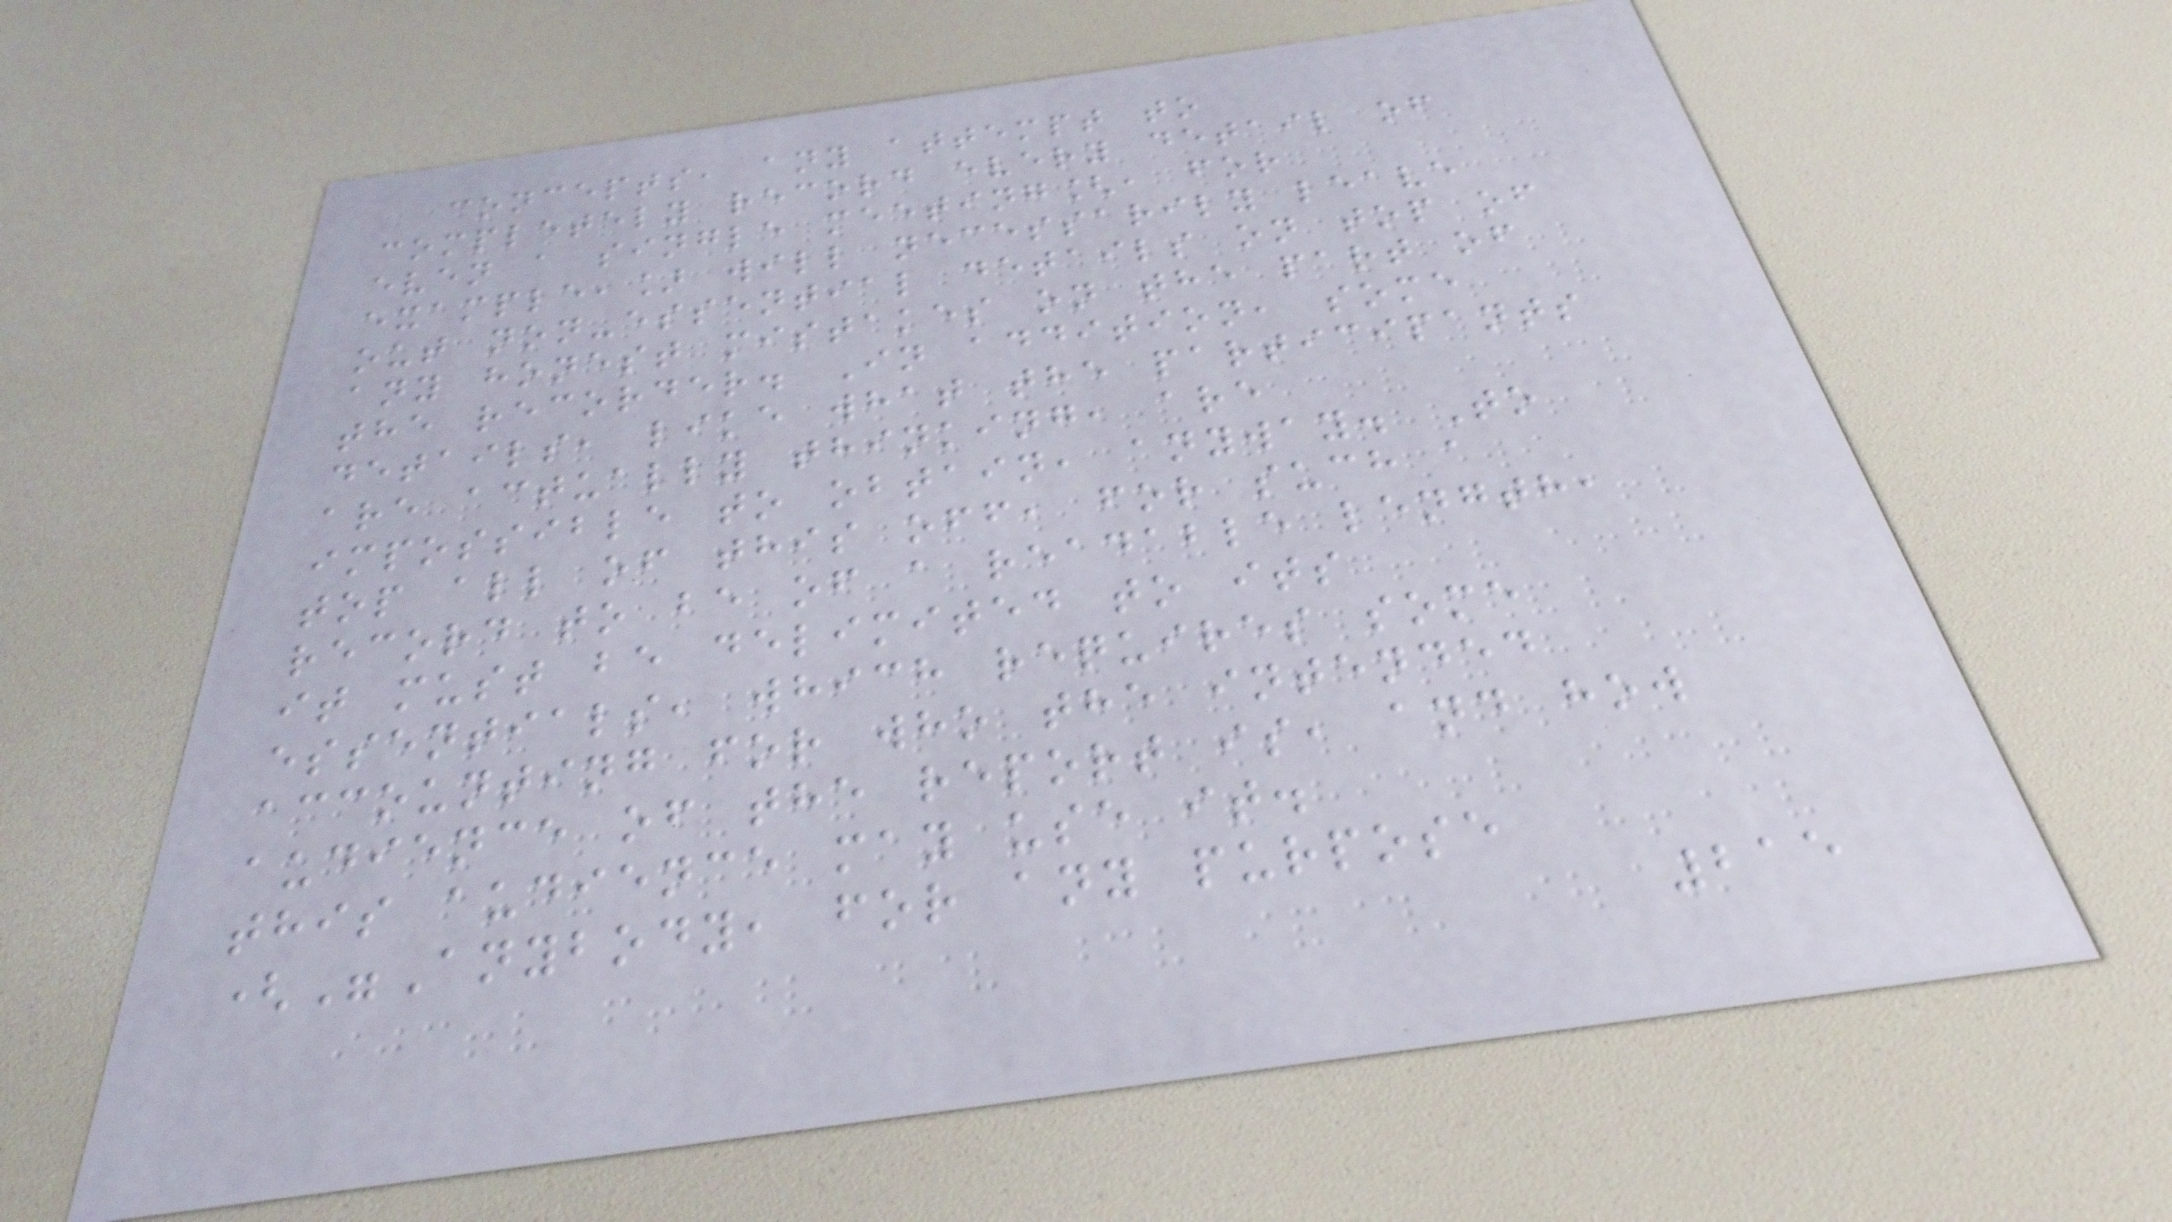concepts, any attempt to
completely record every detail of
even a single meeting[, for
example,] will necessarily leave
out non-essential details on top of
any honest mistakes on the part of
the recorder. In addition, some
details, like what the participants
are actually thinking, are
impossible to obtain, anyway. To
top all of this off, for such a
record to be of a readable length,
it must be delimited to its
essentials, which requires some
accounting for who the intended
audience of the report is, and how
this audience may use it.
("Anybody, for any purpose
215
